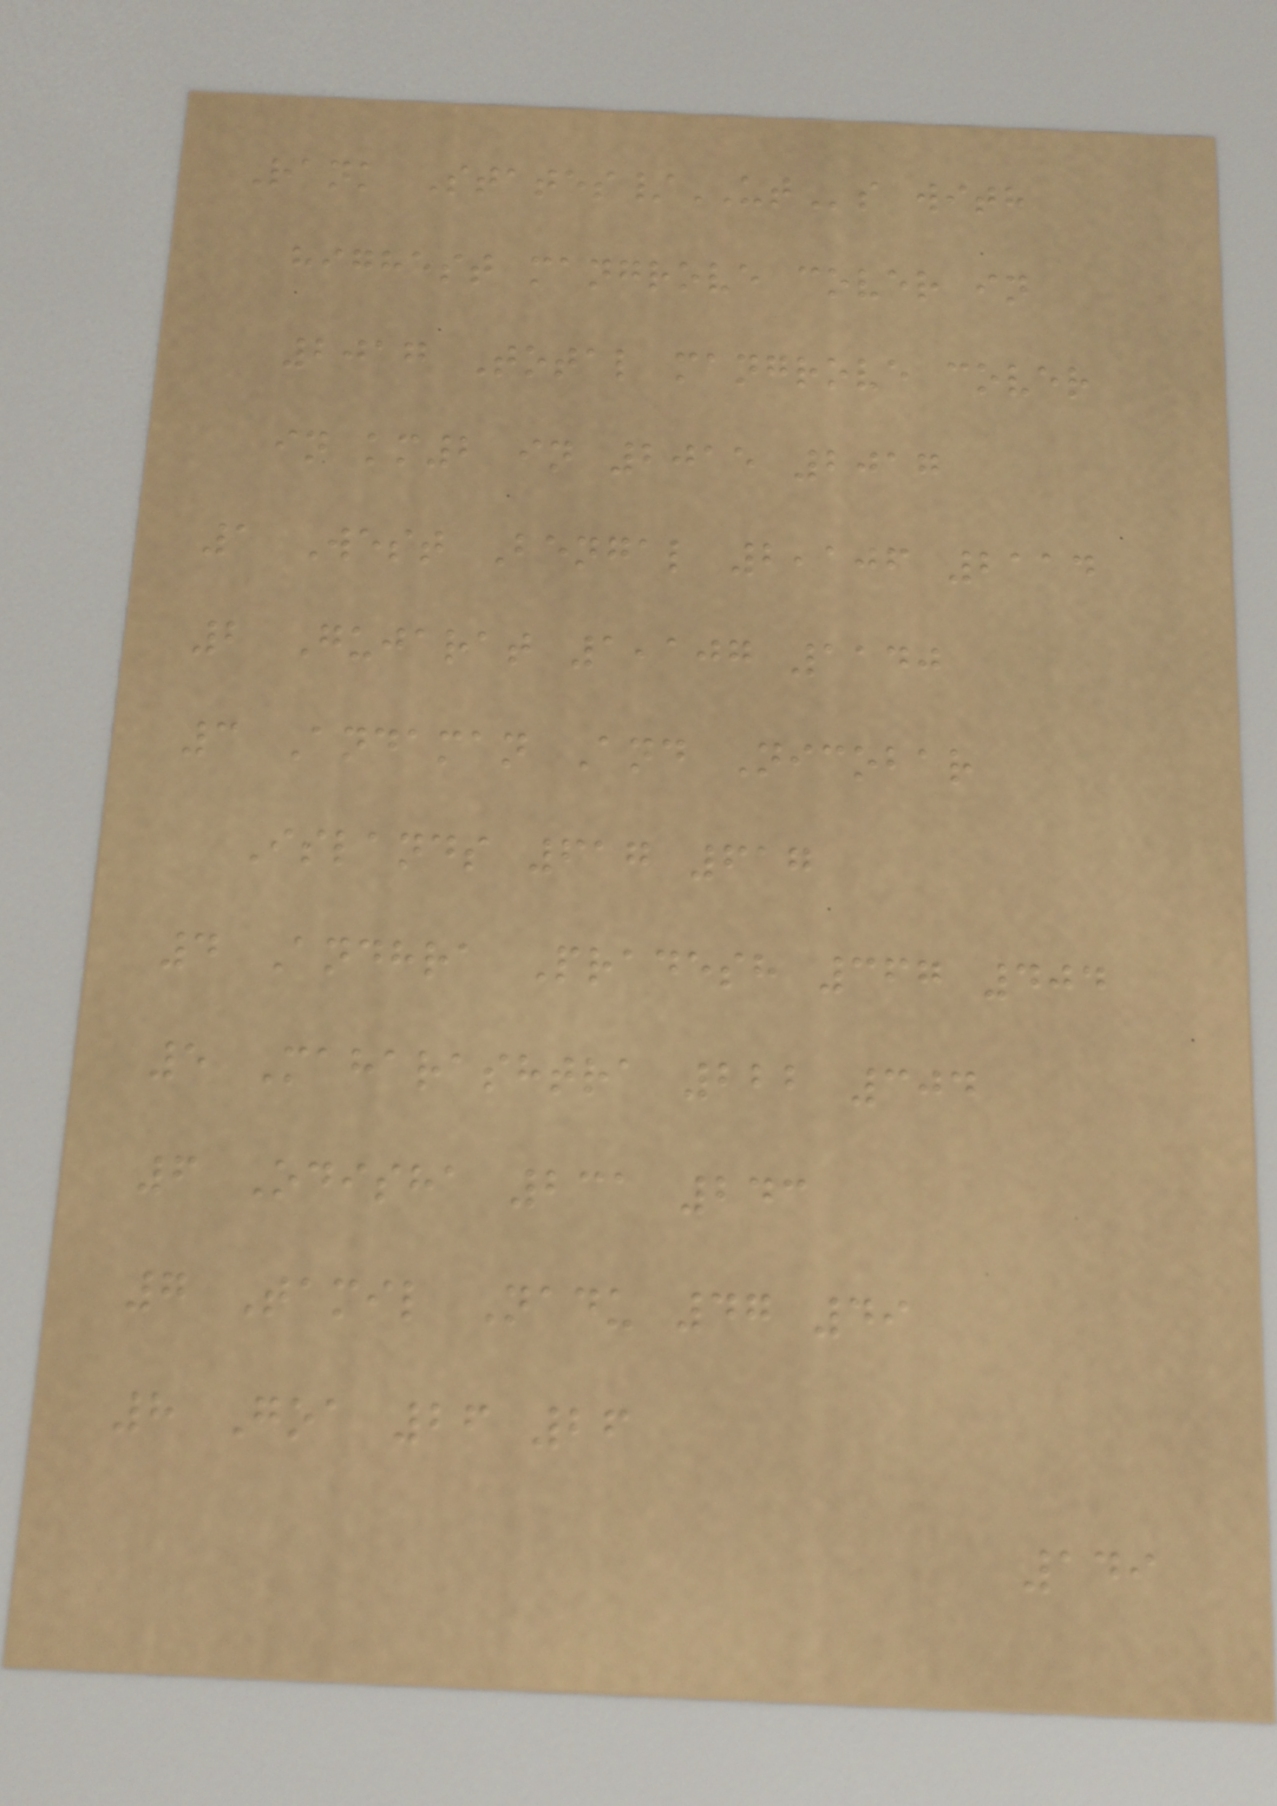Rank States/UTs with
highest mangrove cover in
2017 Total mangrove cover
in km2 in 2015 2017
1 West Bengal 2,106 2114
2 Gujarat 1,107 1140
3 Andaman And Nicobar
Islands 617 617
4 Andhra Pradesh 367 404
5 Maharashtra 222 304
6 Odisha 231 243
7 Tamil Nadu 47 49
8 Goa 26 26
149
